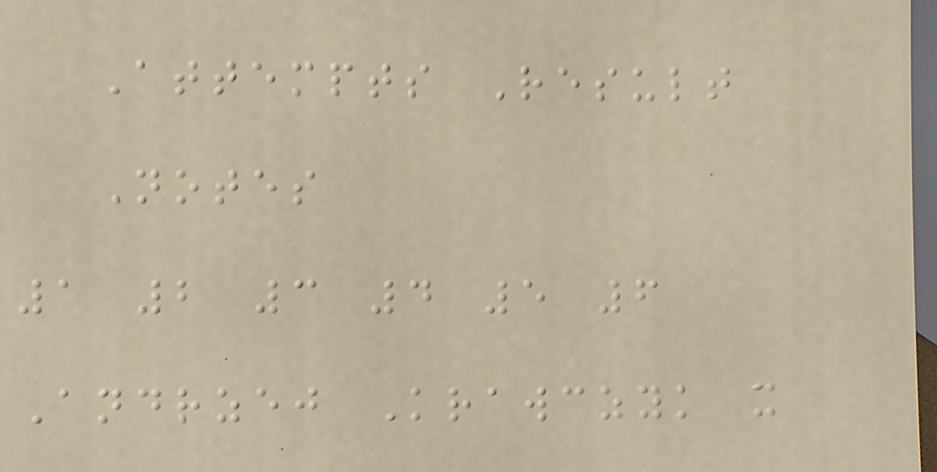Attempts Result
Notes
1 2 3 4 5 6
Andrzej Krawczyk x
